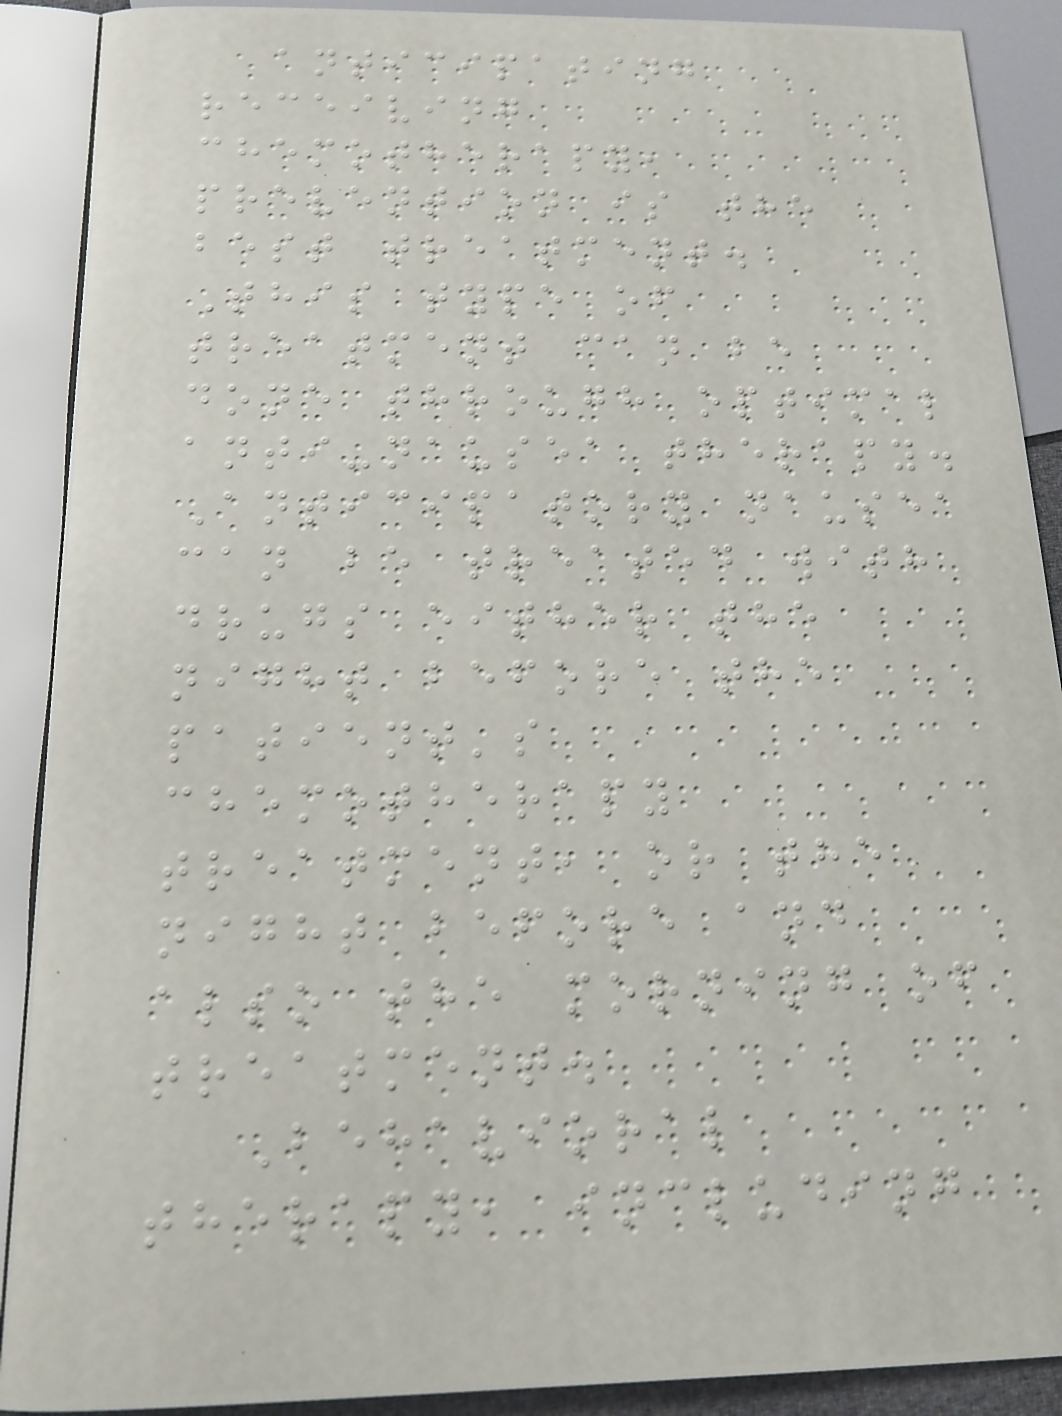anticipating
receiving
chemotherapy,
prevention is the
best treatment.
This type of
treatment can be
done through optimal
anti-nausea therapy.
Anticipatory nausea
can be treated with
drugs either the
night before the
patient's
chemotherapy
treatment, or the
night before and
also the morning of
treatment.
Behavioral
therapy, including
